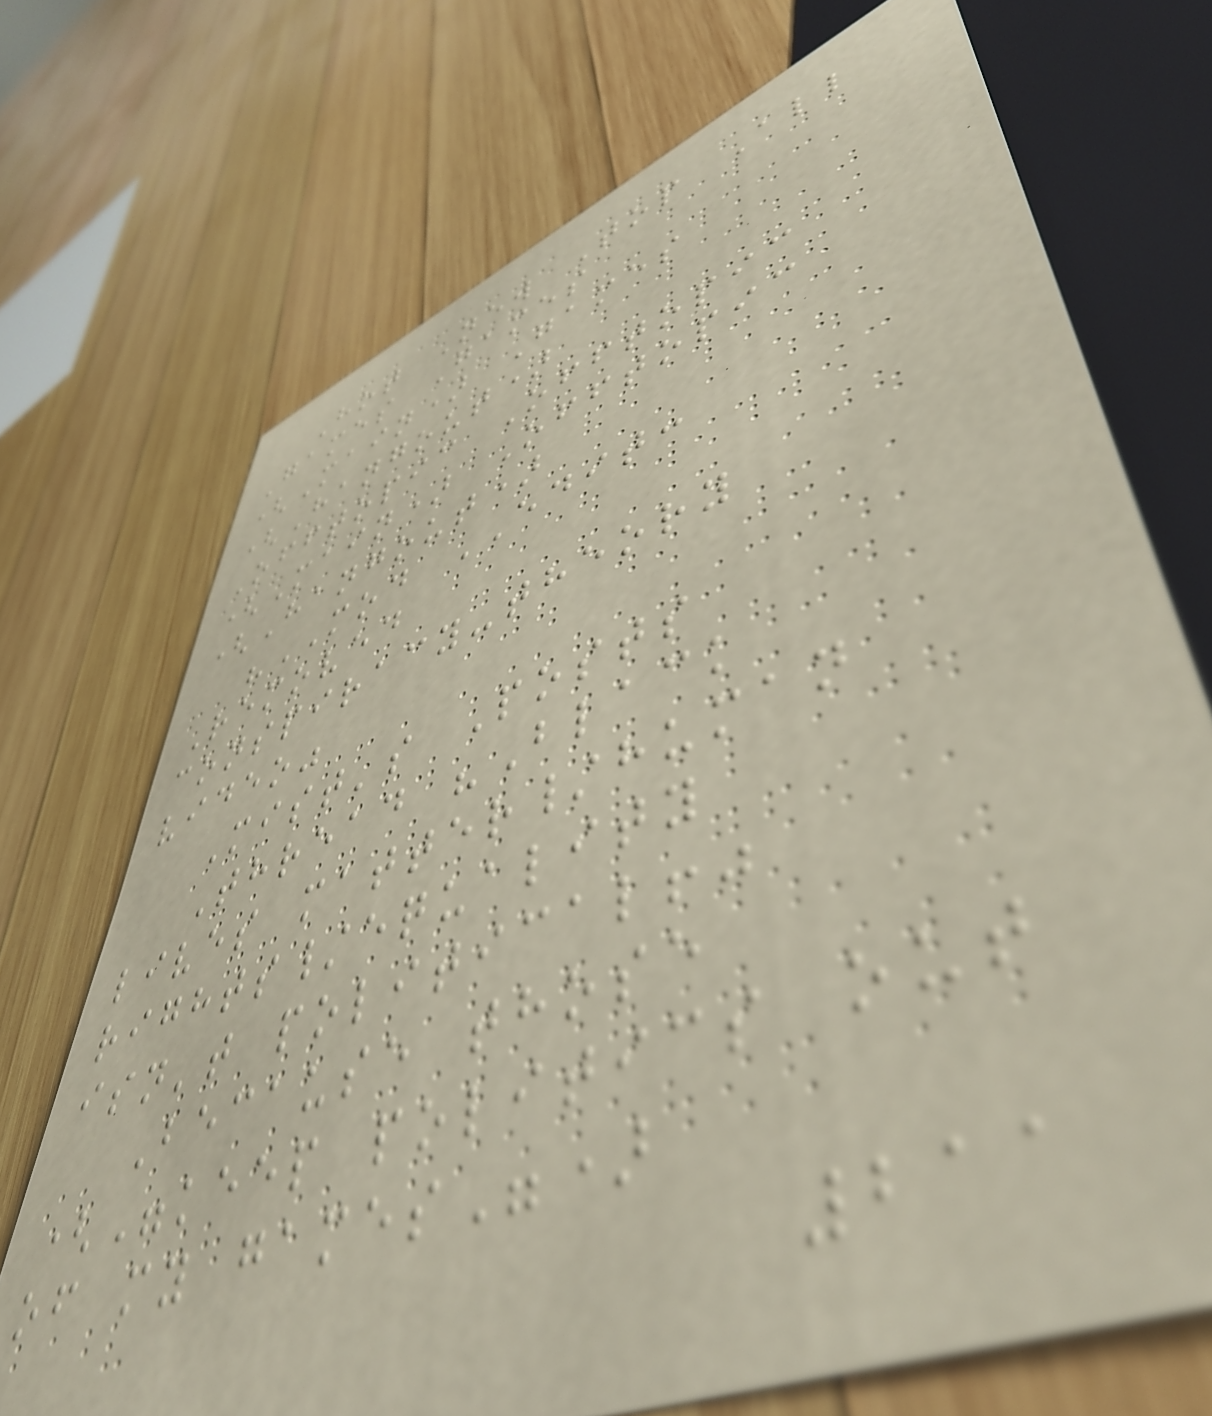Hot New Top All
Games Games
(Main) Games
(Hangout)
Offtopic Offtopic
(Main) Offtopic
(Hangout)
"MOD EDIT:
Removed
conspiracy-theory
video"
Mist's Posts
Thread "Black
lives matter/human
rights/equality
isn't political!"
Because those
("keep politics out
of my games")
211
